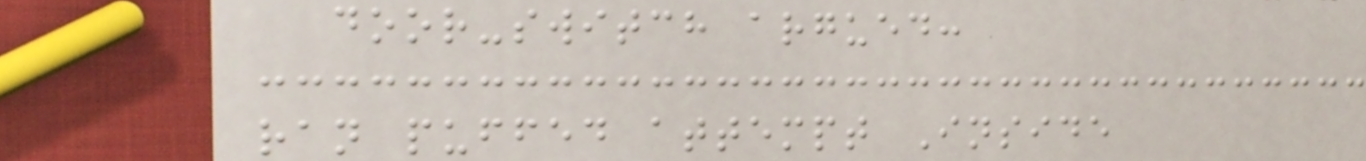door-switch argued:
ran puffed attempt Inside
